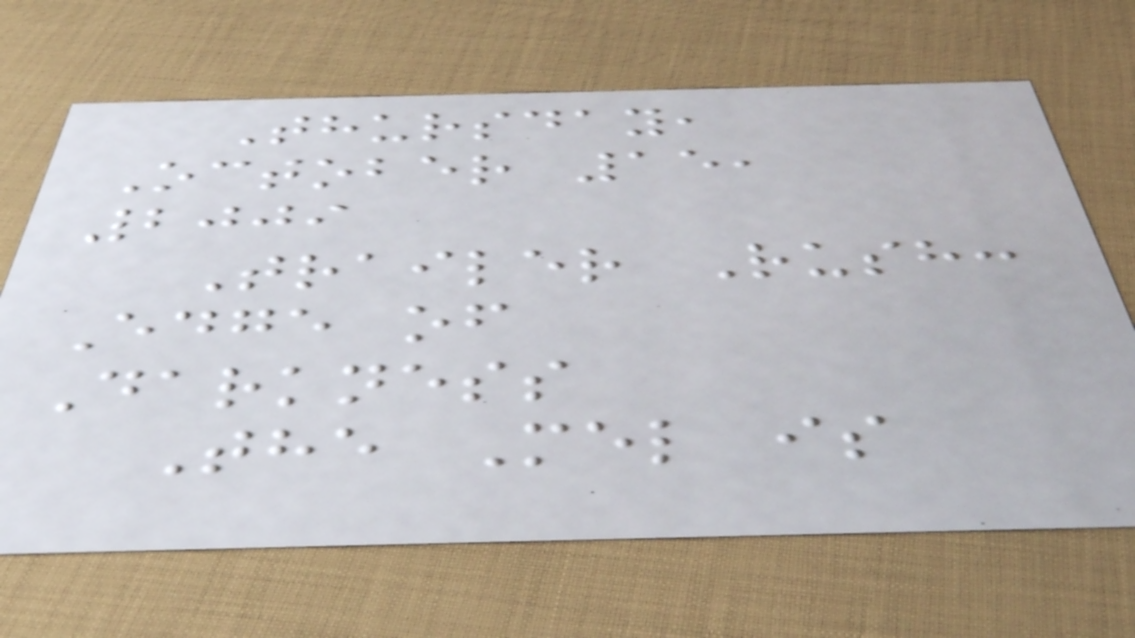Thursday,
October 15,
2009
Trailer Rush:
Edge of
Darkness
The Mel is
